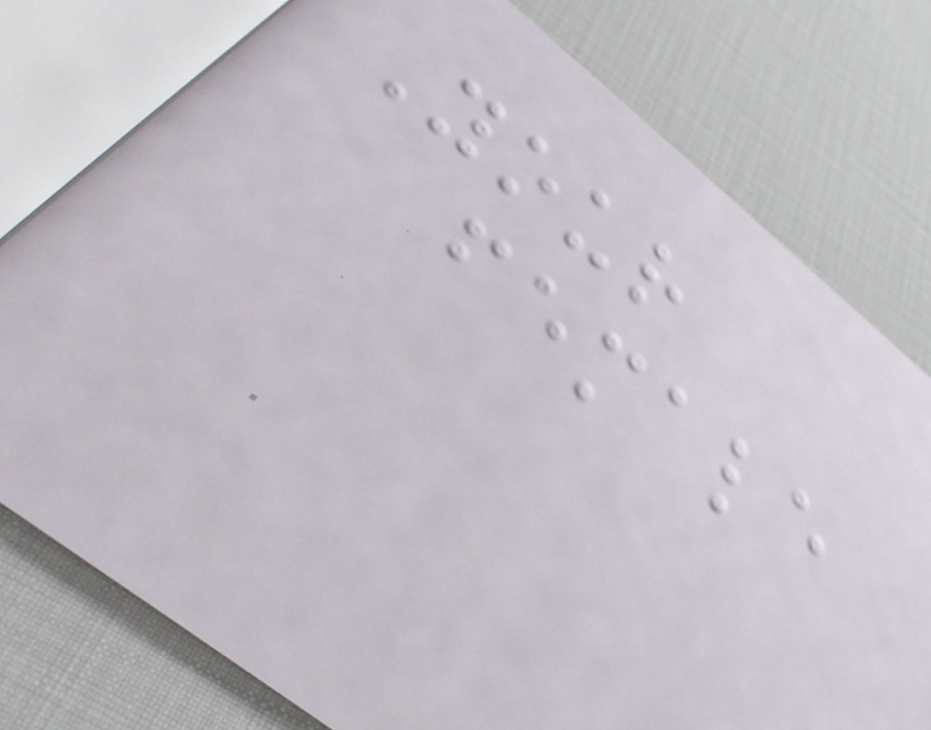Your
female
